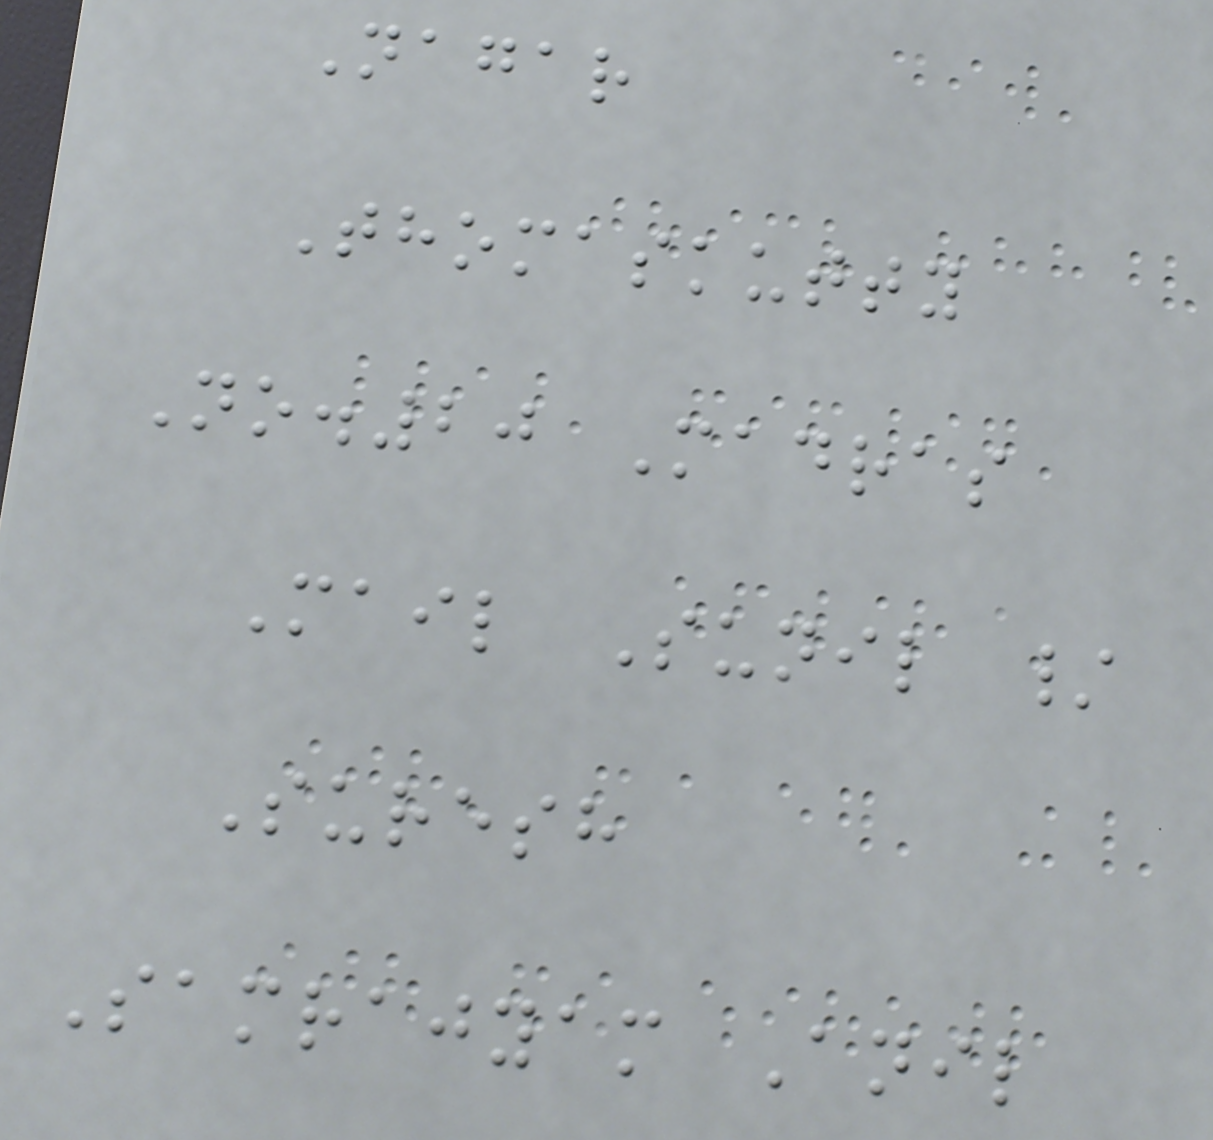Nagar
Thomaskutty
No.20 Madras
Mail Sunil /
Suresh
Samrajyam Anil
